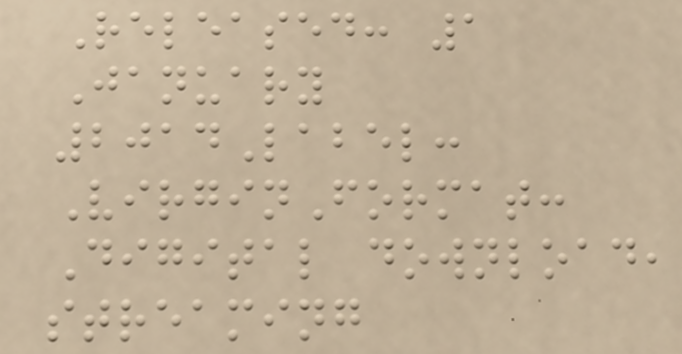Released: 1
January
2014Label:
VirginFormat:
Digital download,
streaming
